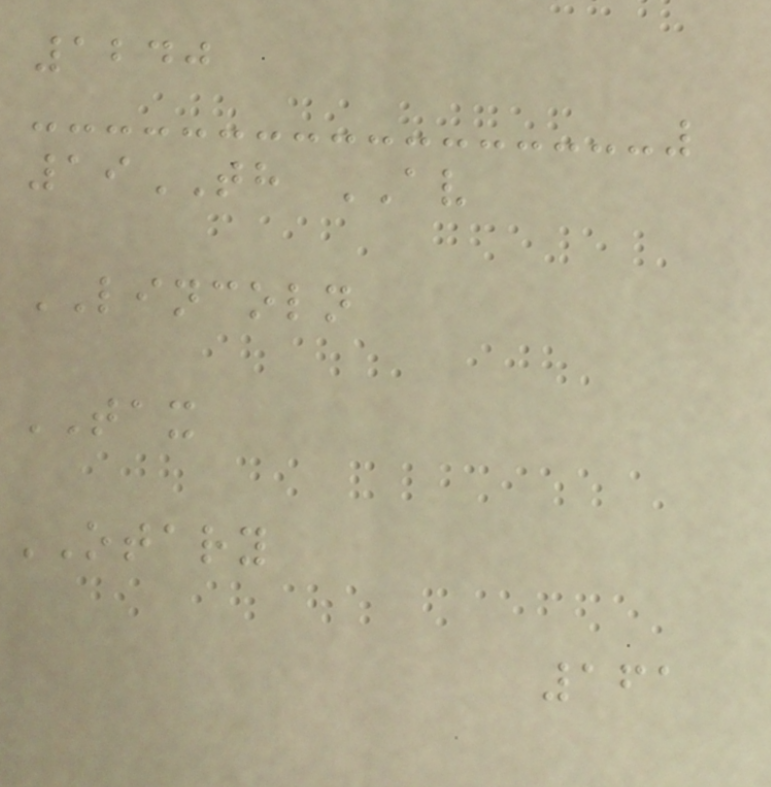1240
19TH AV
LINCOLN
TAX
OTARY
161
